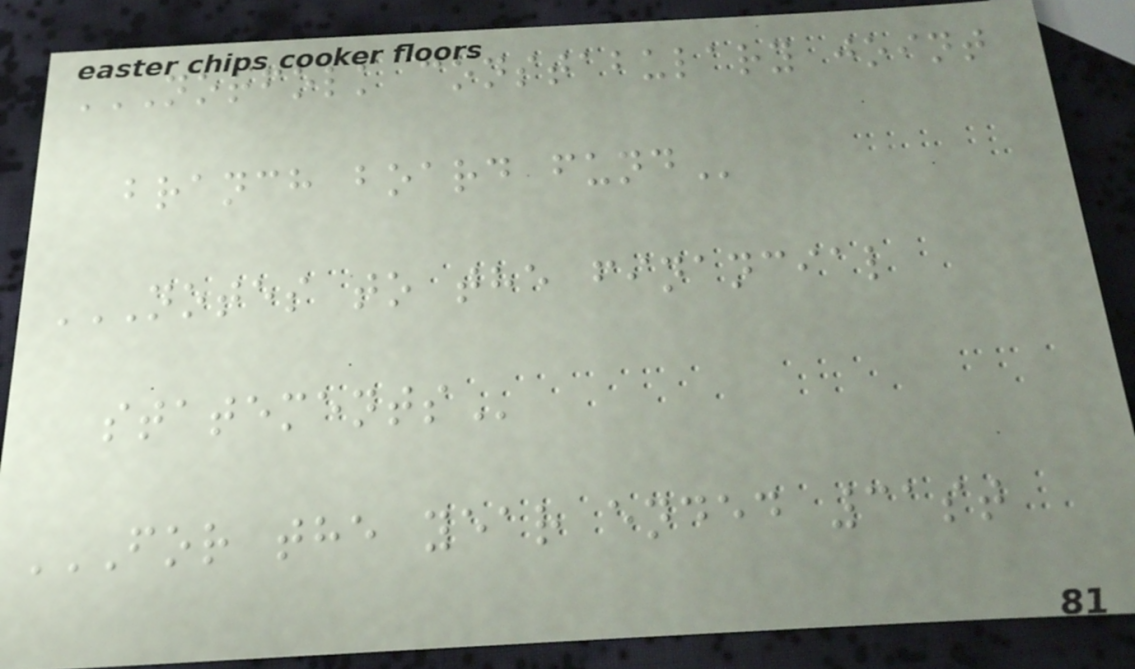NORFOLK CONSTABULARY JOINT
BRANCH BOARD FUND
NOTES TO THE FINANCIAL
STATEMENTS
FOR THE YEAR ENDED 31ST
